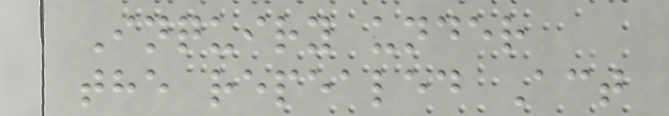Inquiry under
the repealed Act
